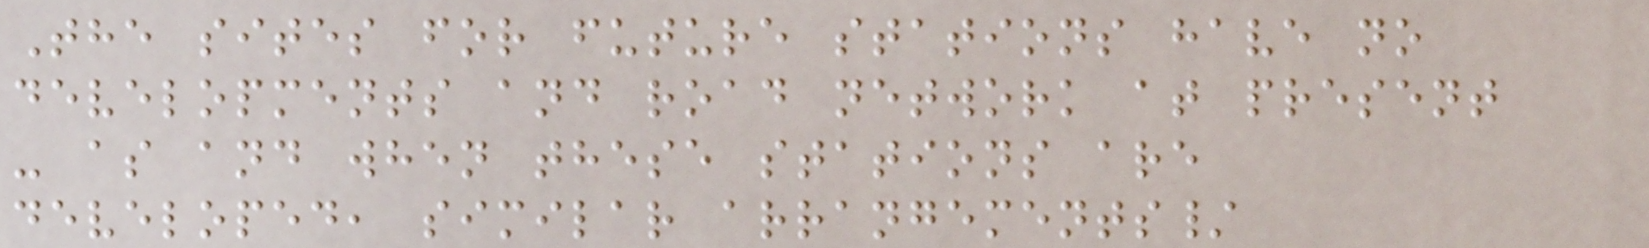The sites for future stations have no
developments and road network at present
- as and when these stations are
developed, similar arrangements/
